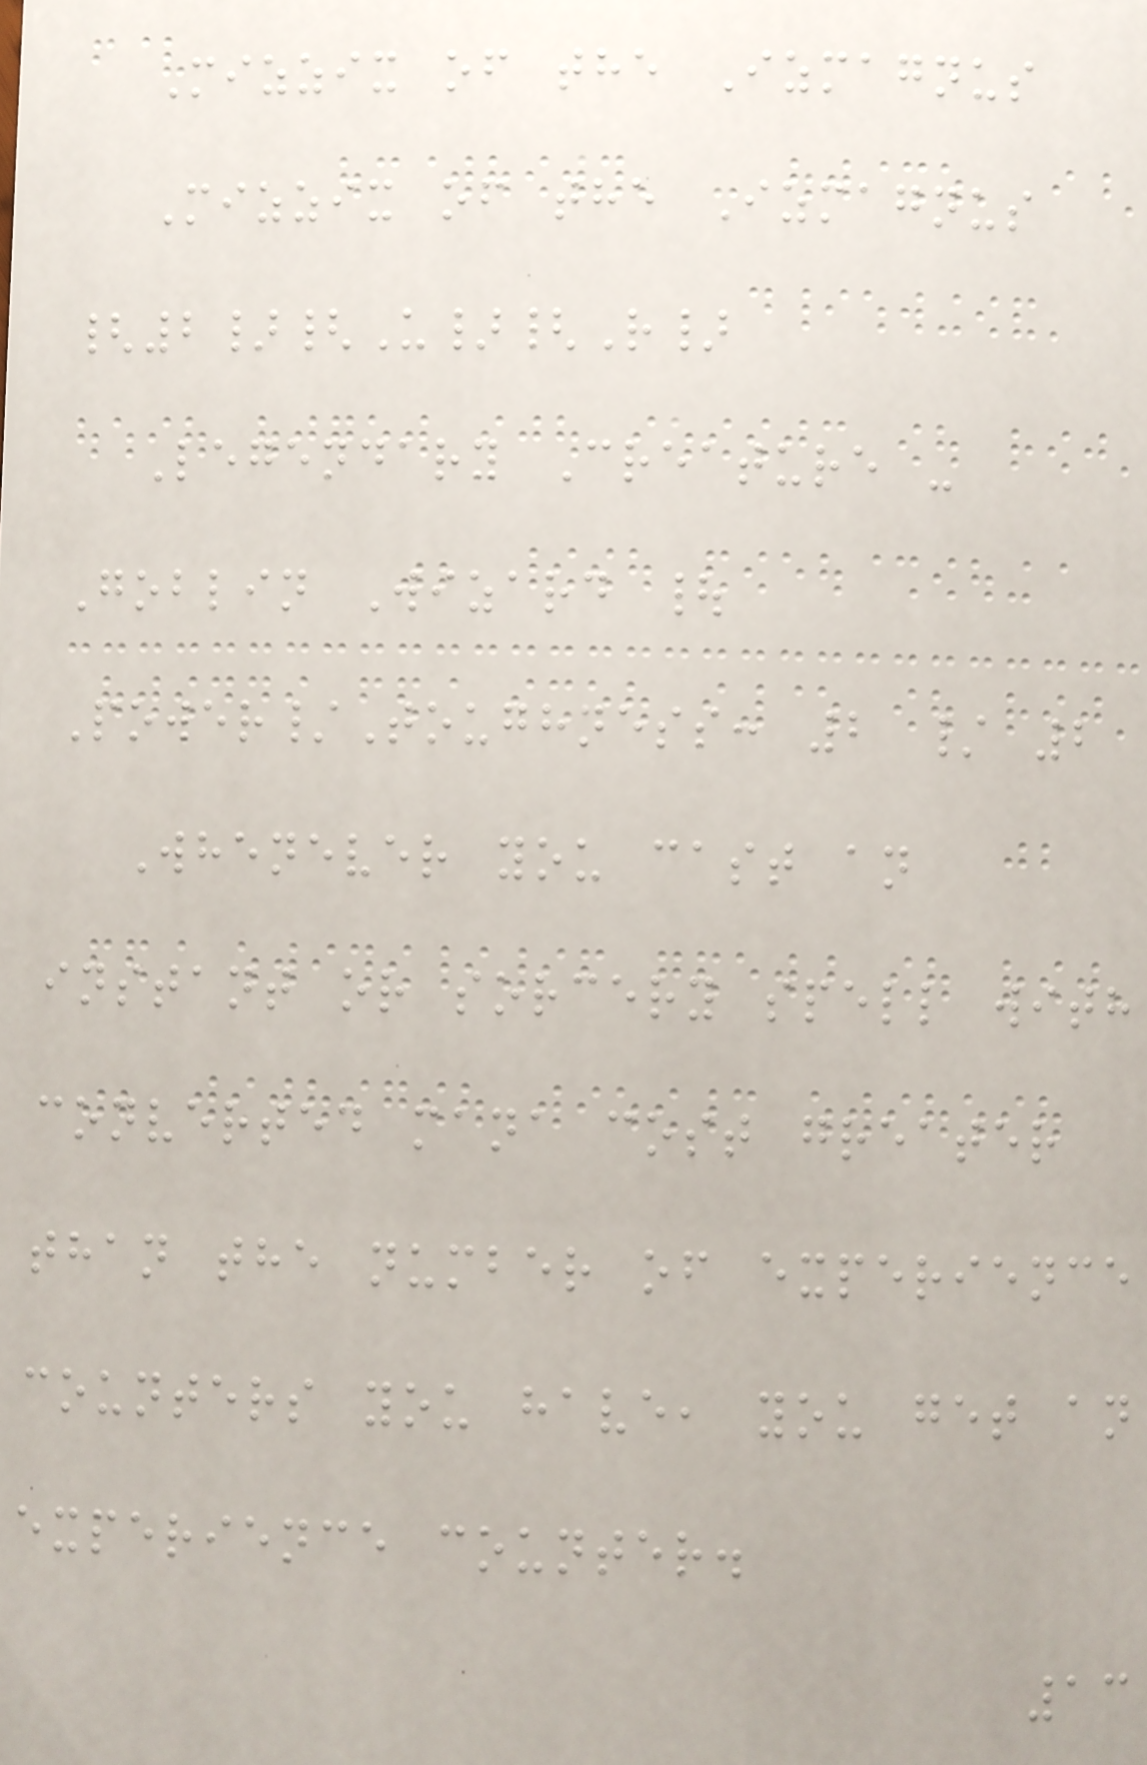Mizzix of the Izmagnus
Mizzix of the Izmagnus
{2}{U}{R}
Legendary Creature -
Goblin Wizard |
Power/Toughness: 2 / 2
Whenever you cast an
instant or sorcery spell with
converted mana cost greater
than the number of experience
counters you have, you get an
experience counter.
13
